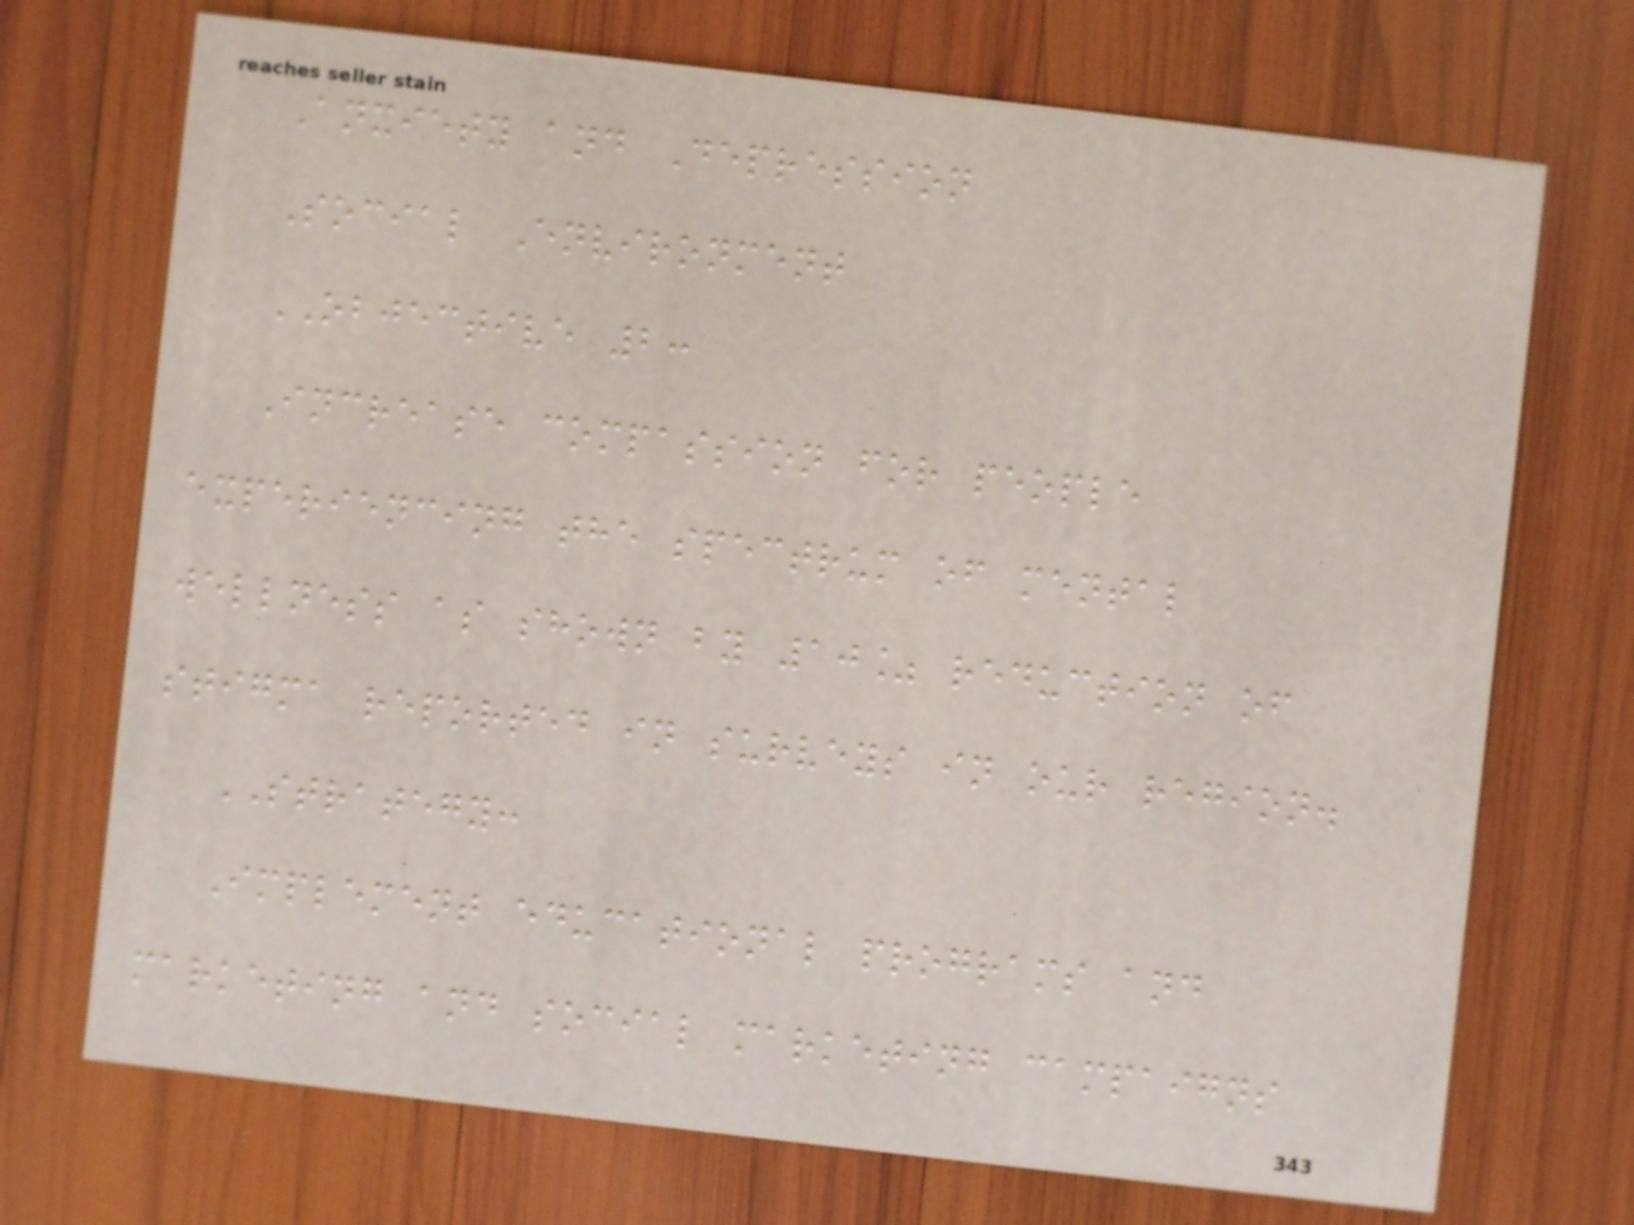Anxiety and Depression
Social Environment
OBJECTIVE 2:
Increase compassion for people
experiencing the spectrum of mental
wellness as shown by 10% reduction of
stigma reported in surveys in our region.
STRATEGY:
Implement educational programs and
marketing and social marketing campaigns
